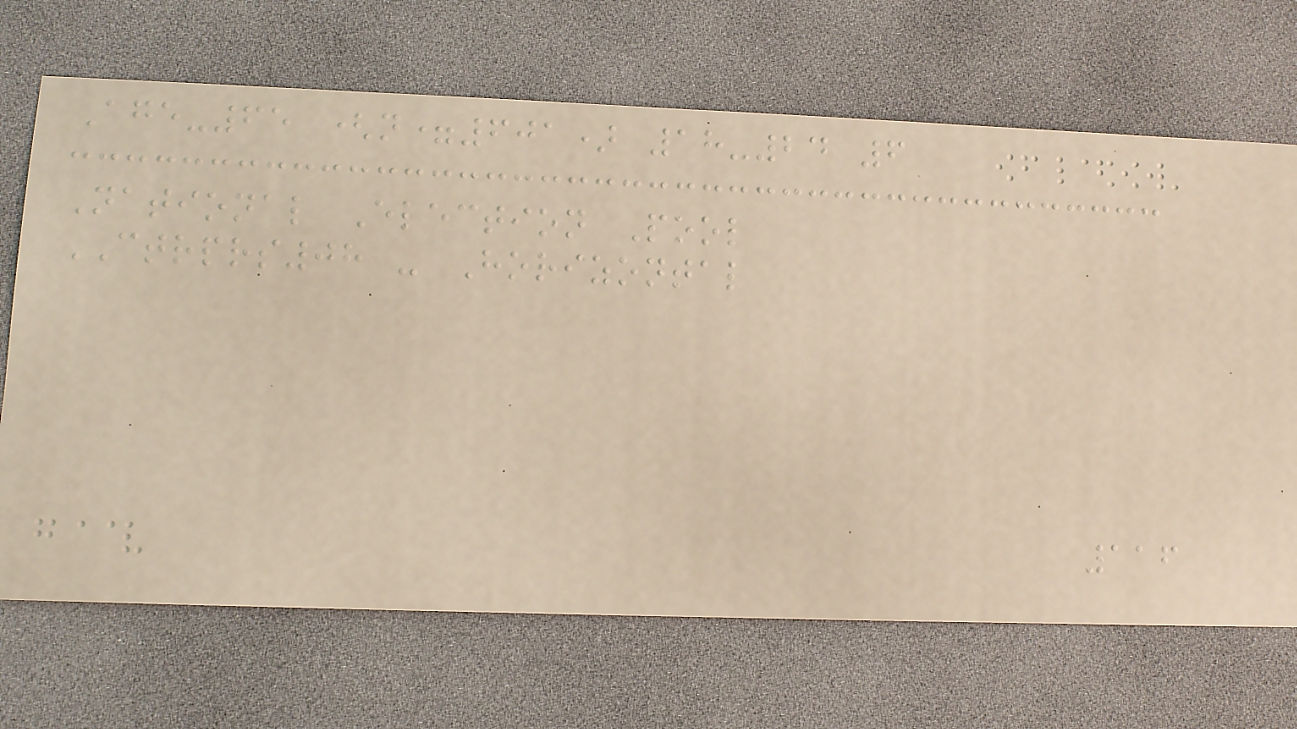Age-65 (n=601) 18-24 6
National Election Pool
CTRPRS08 - Horizontal
116
